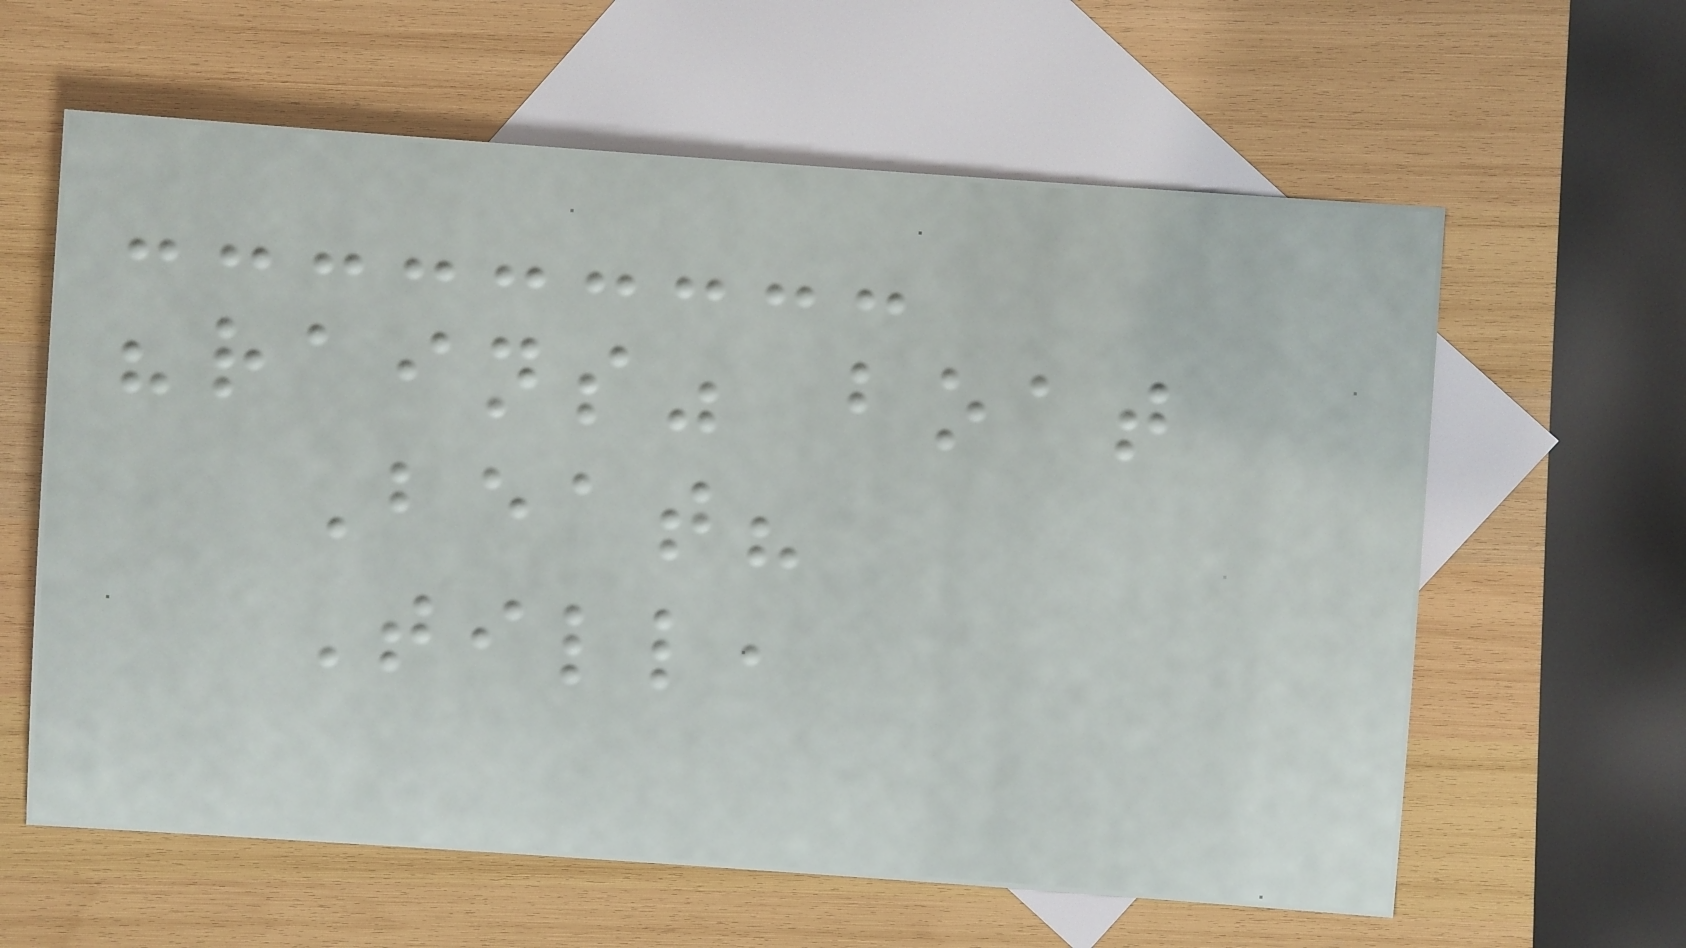"rains" boat
Beat?
Till,
